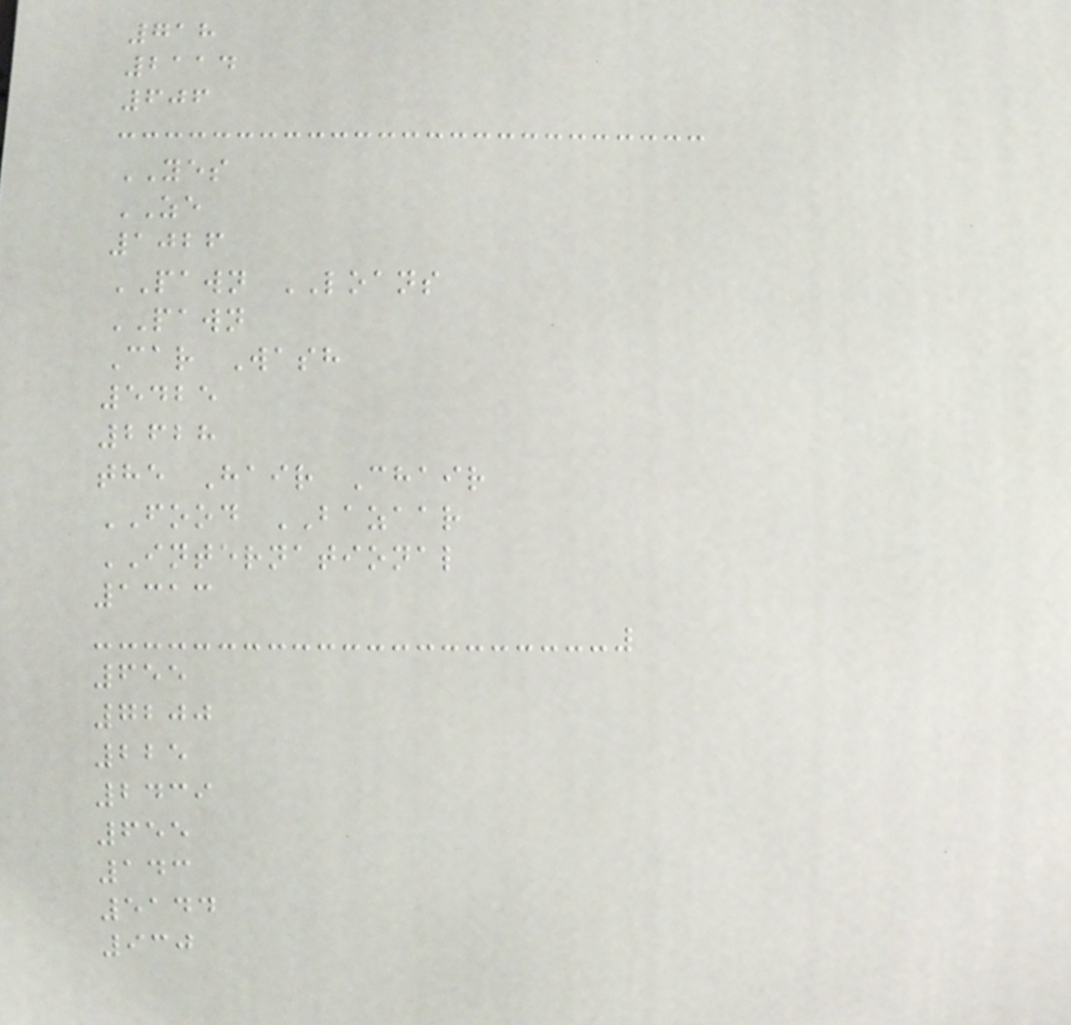718
2114
606
YES
ZE
1026
PAWN LOANS
PAWN
Car Wash
5425
2628
the Hair Chair
FOOD BAZAAR
INTERNATIONAL
1313
655
7200
225
2439
655
143
5144
930
